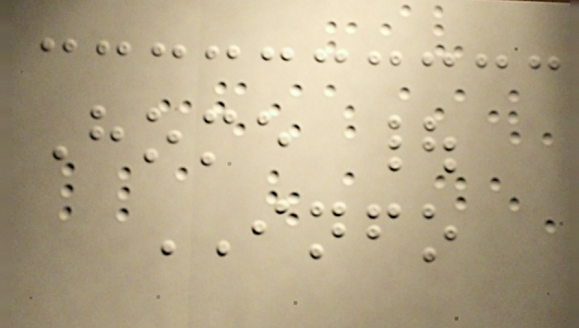Home |
INFO
